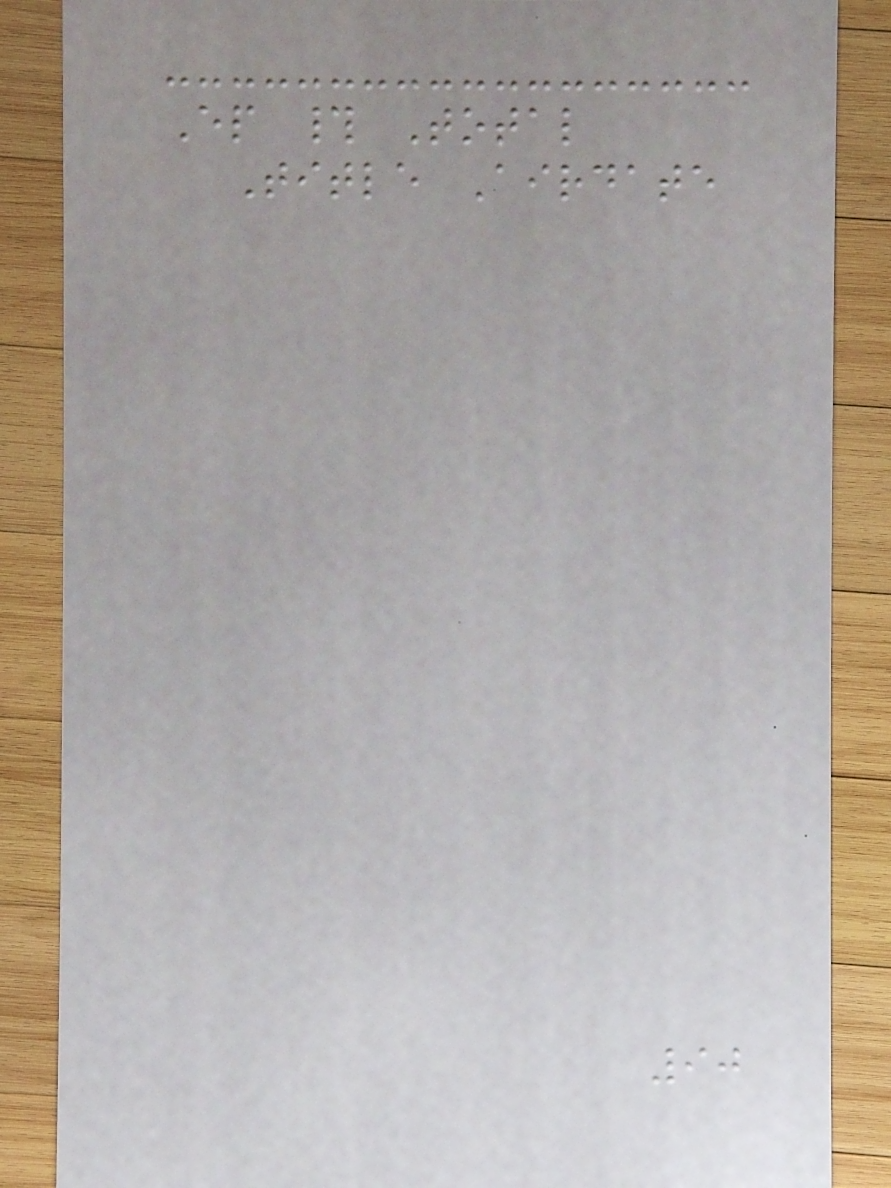Ep # Total
Title Airdate
90
